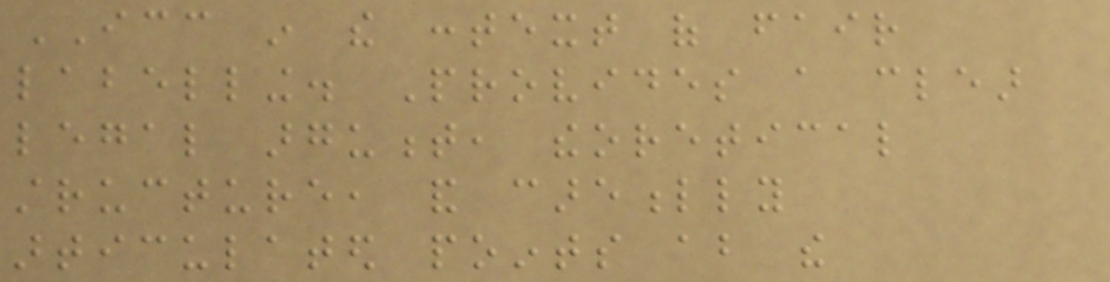ICC in the context of fair
labelling. Provides a clear
legal argument, theoretical
structure, and carefully
articulated points about the
